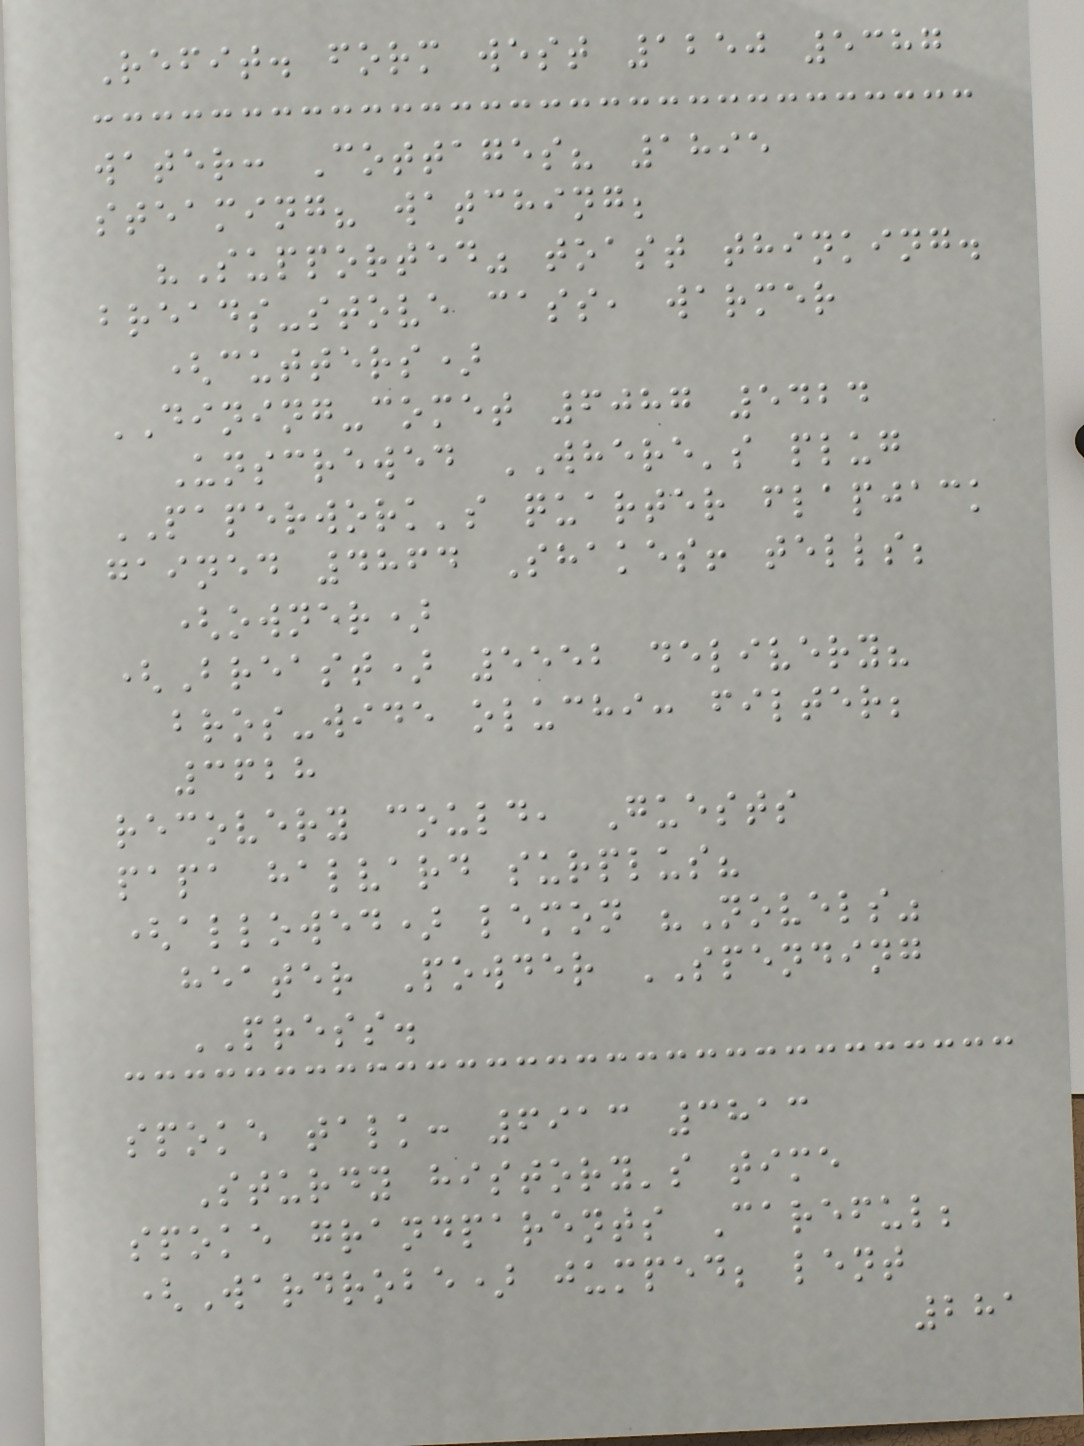Refit. form west 1250 5387
water: Cottages? 1895
steaming? watching;
"Supported" toast thinking.
breads-stove cass, warmer
(cutters)
DINING-comet 6087 5424
Unscrewed WHERE's plug
PAPERWORK's quarter flapjack
gained 4864 Shakes! tells;
(owner)
(Breast) 5552 delivery?
bros-wide oluchi: filter;
3628
recovery could, Guests
papa halvard surplus?
(allowed) lemon "Novels"
heater Powder SPENDING
PRESS.
spoke talk: 6913 3813
Sturdy history's time
spoke grandparents Careful;
(Wardrobe) jumped; lent
281
